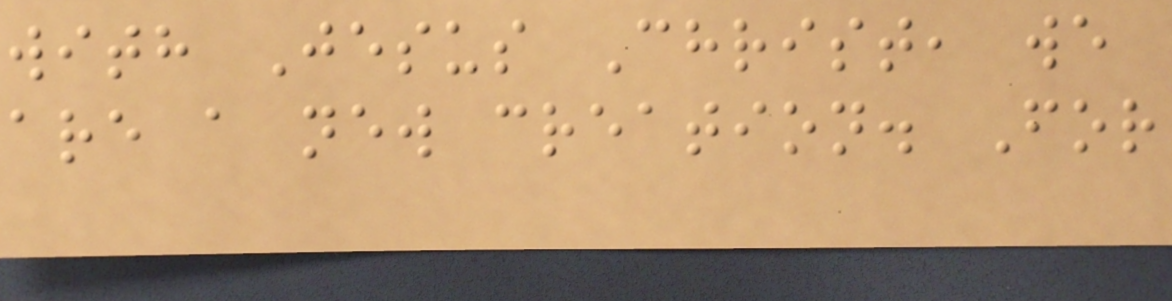with Jesus Christ, we
are a new creation. For
